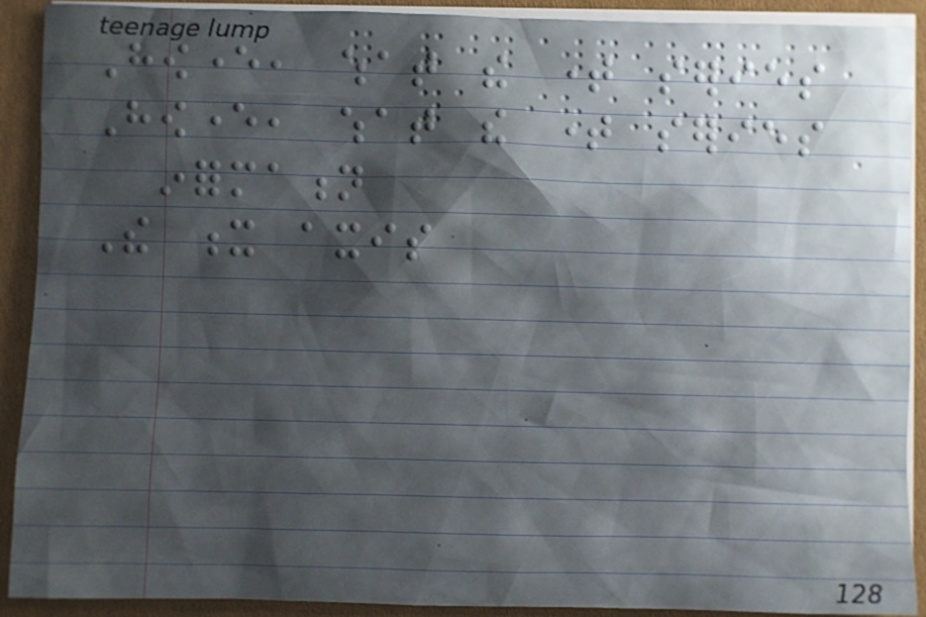However, what the time series
However, what the time series
information
The x axis
